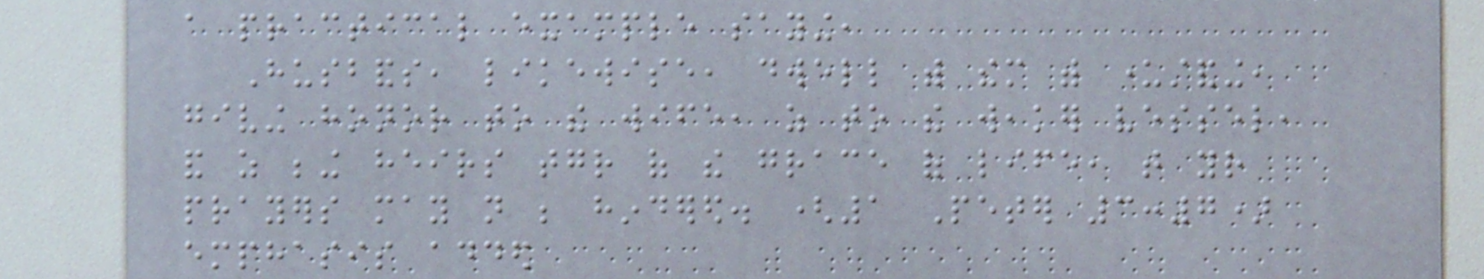a practical example saying,
Husbands, likewise, dwell with them with understanding,
giving honor to the wife, as to the weaker vessel,
and as being heirs together of the grace of life, that your
prayers may not be hindered. (1 Peter 3:7)
emphasis added
